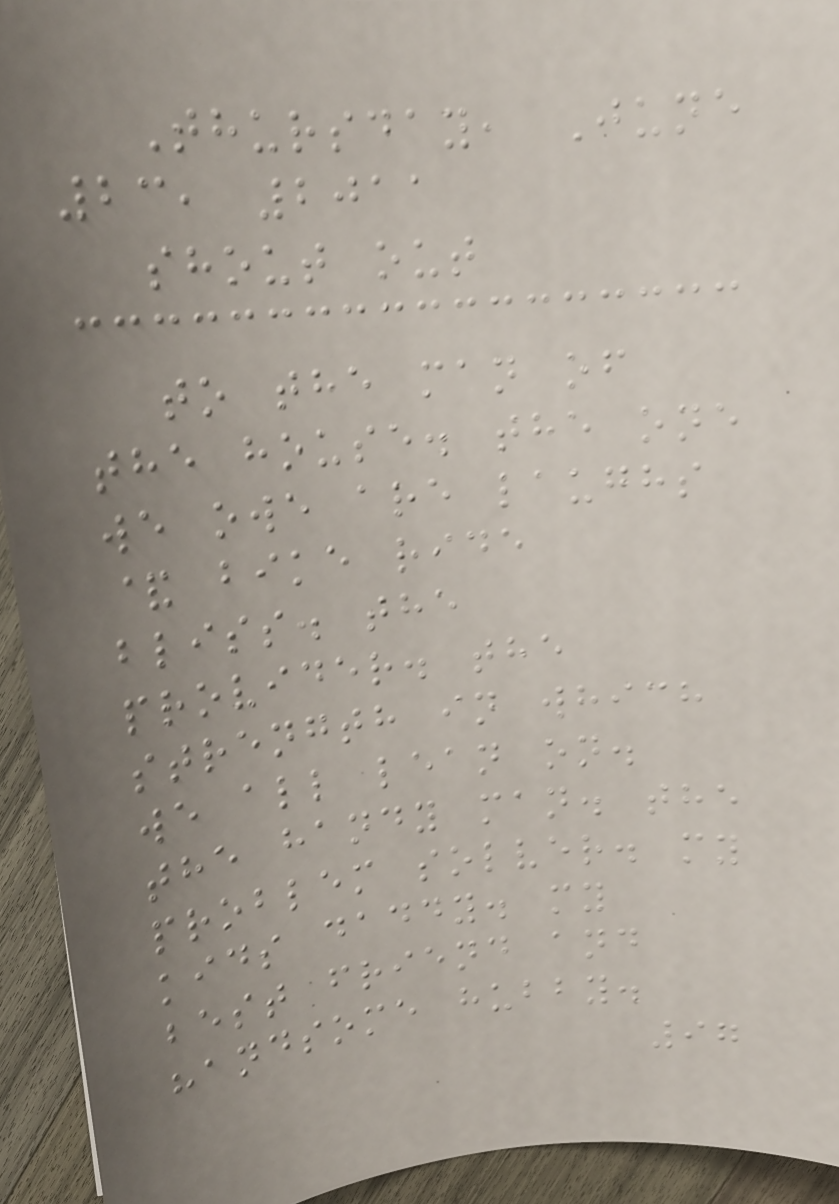Thursday, June
23, 2011
shout out
to the man of
the house. the one
we owe are laughs
& bike ride
bliss. the
provider. the
strength in which
we all lean on.
the handy man. the
problem solver. my
kids daddy. my
best friend and
handsome hubby.
97
